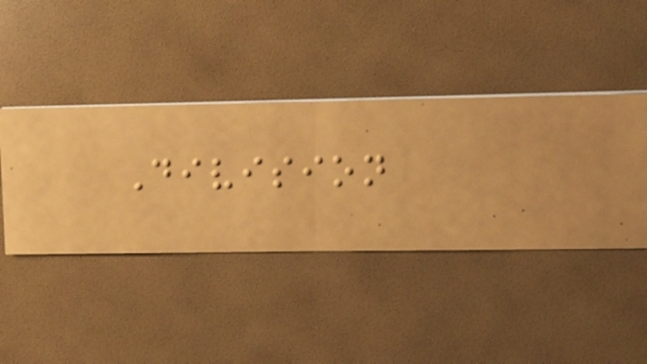Division
